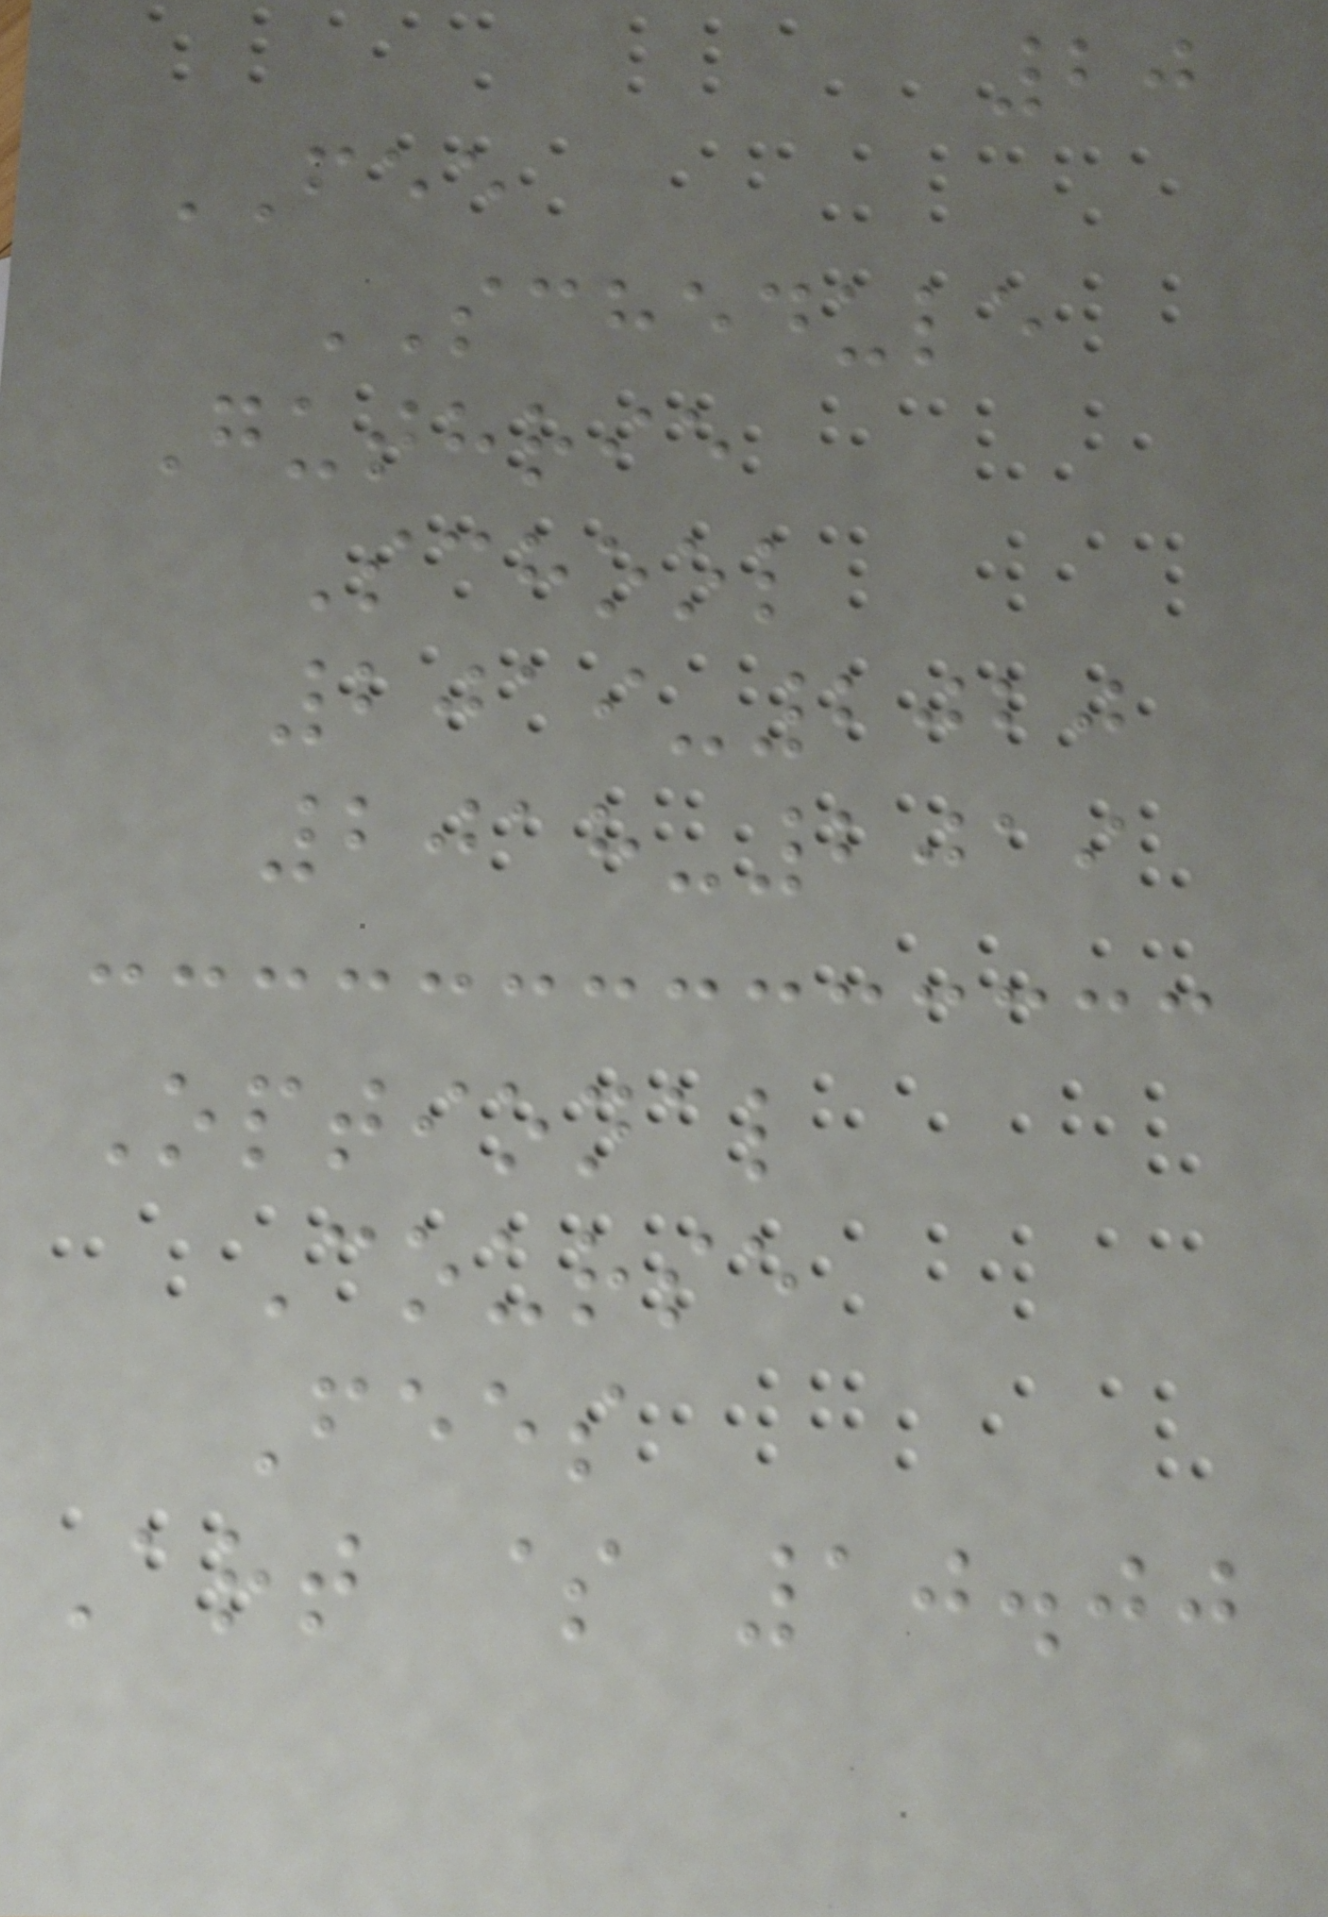20
FEE
SCHEDULE
Guthrie
School
2019-2020
2018-2019
Optional
Course
Fees
Art $ 10.00
